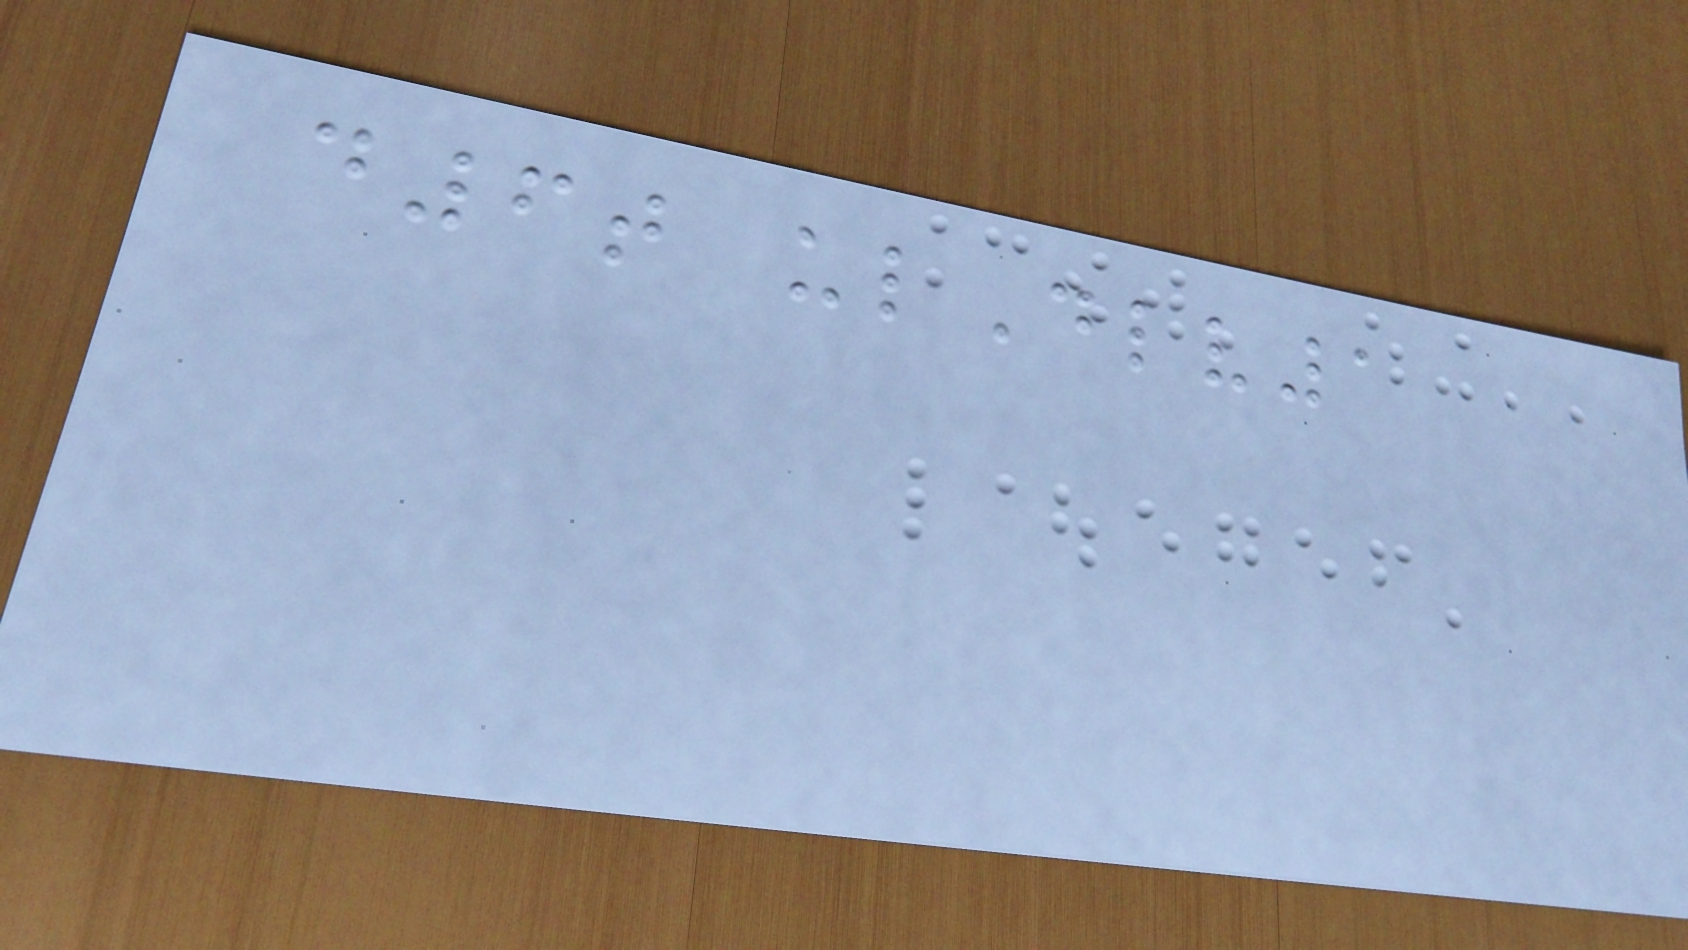d6t ulDlv1
